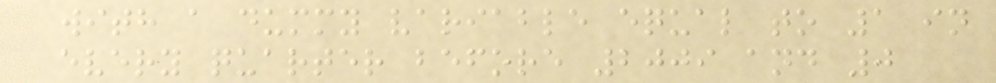with a dummy variable equal to 1 in
every quarter before 2009 and 0
